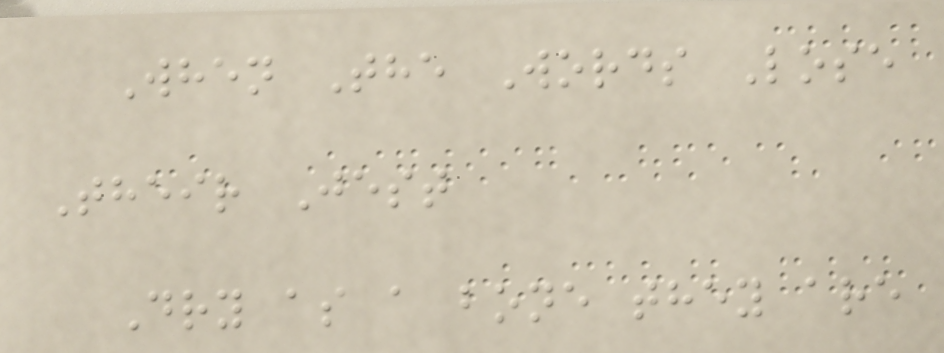When The Words Lose
Their Jest
Dry as a bone they are
